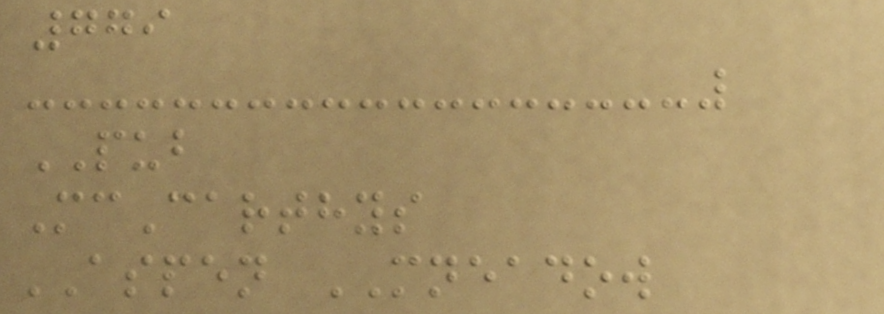779
PUB
McCarthys
ASPEN MNEADOW
